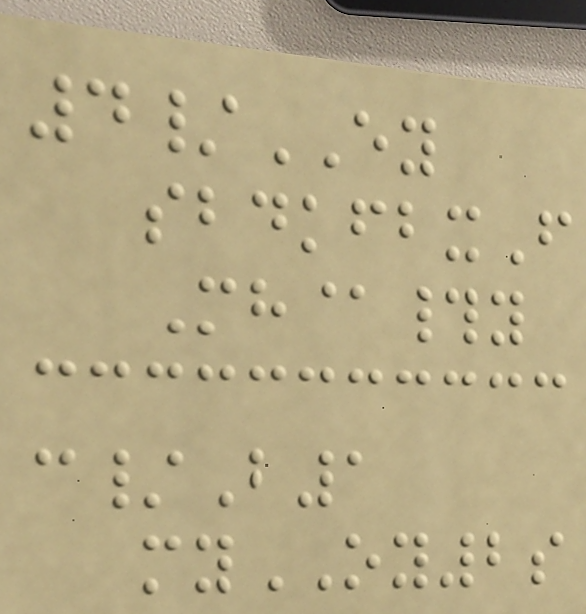4/EY
sbdkfbxF
Mh@#y
c/B1
myOY2s
